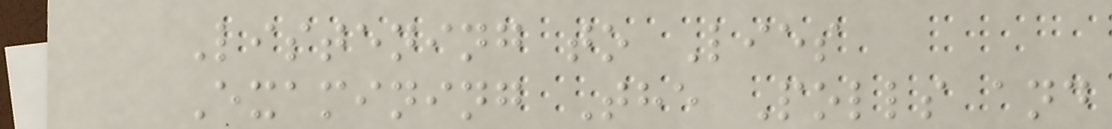Listening to Lies
Examining The Polls and
